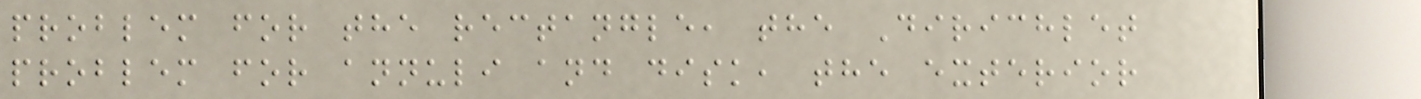problem for the rectangle, the Dirichlet
problem for annuli and disk, the exterior
